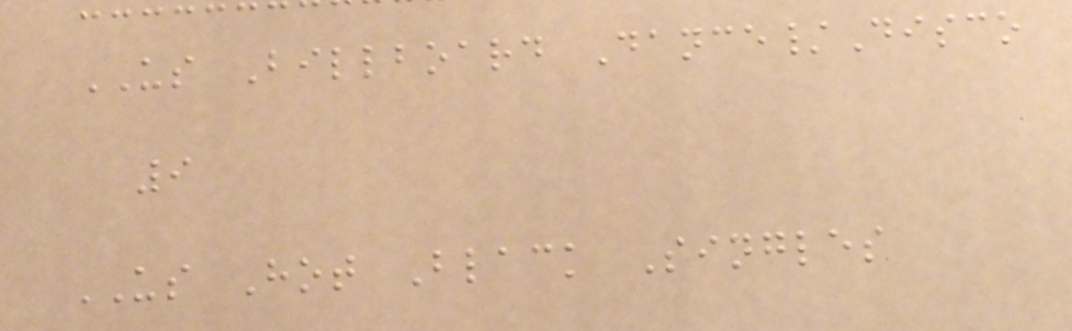US Billboard Dance/Disco
9
US Hot Black Singles
